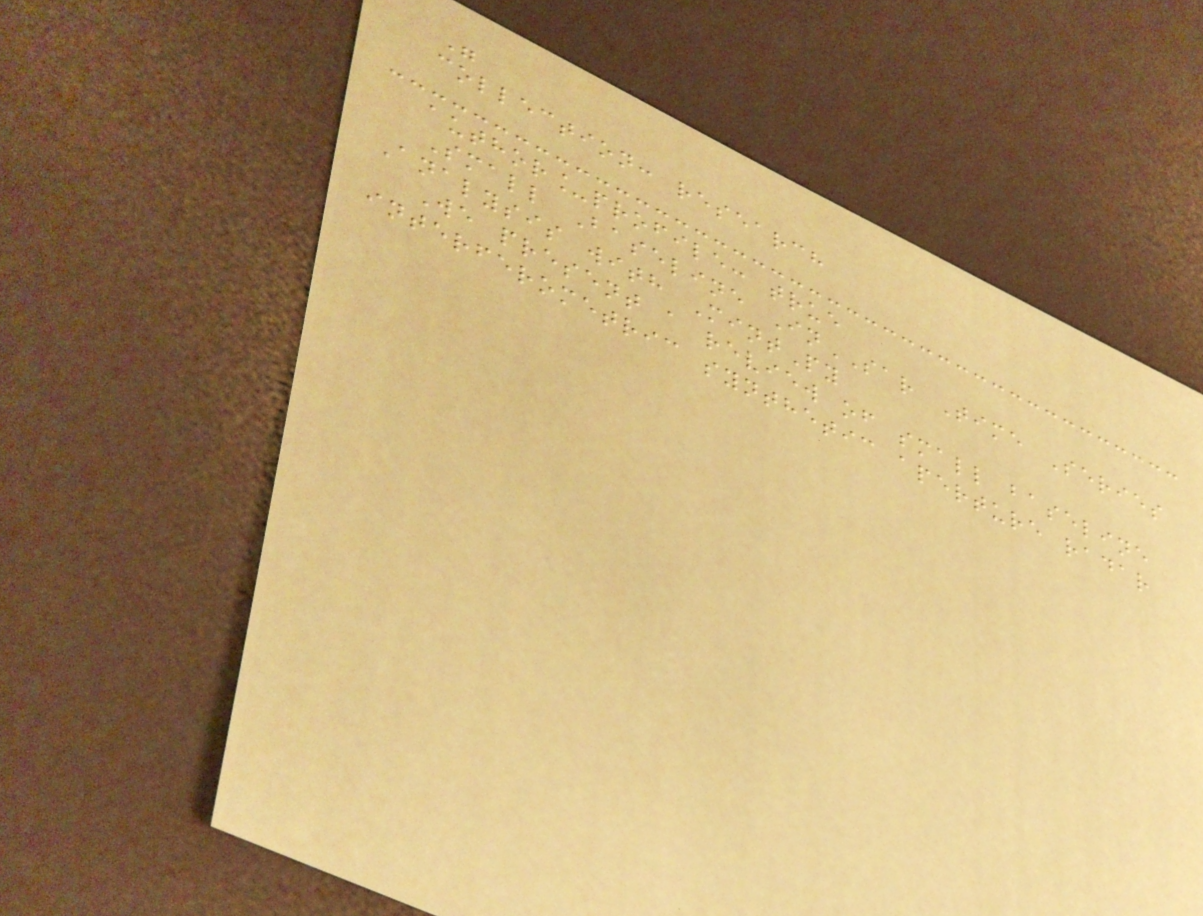"
collection: research
author_profile: true
Small Baseline InSAR Time Series
Analysis with MintPy
We present a review of small baseline
interferometric synthetic aperture radar
